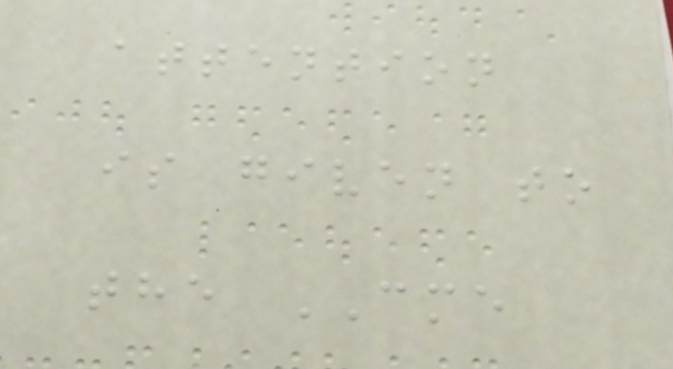attention
is given to
the CME
